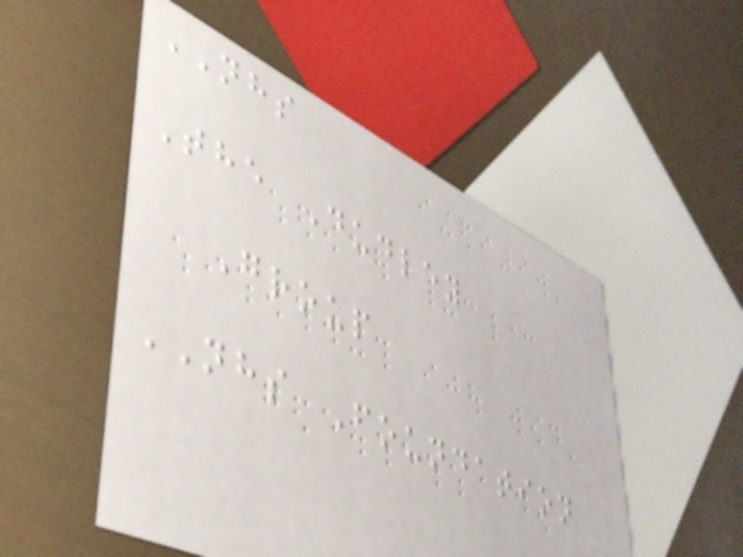NHS
The Dudley
Group
NHS Foundation
